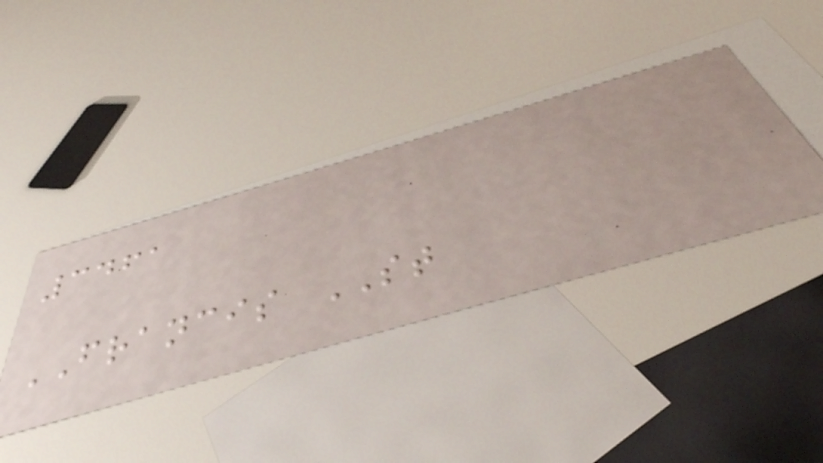3461
FRANCIS ST
